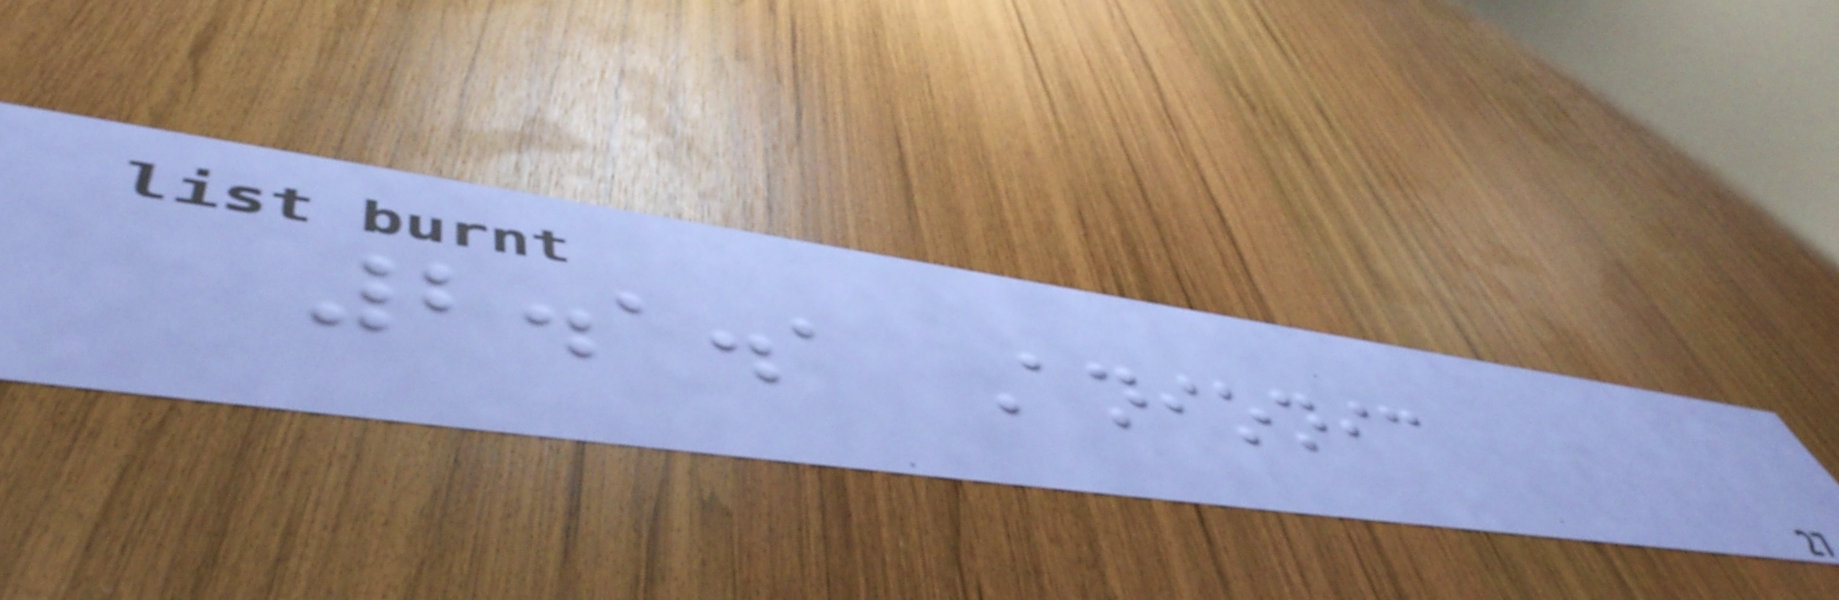2.1.1 Anionic
